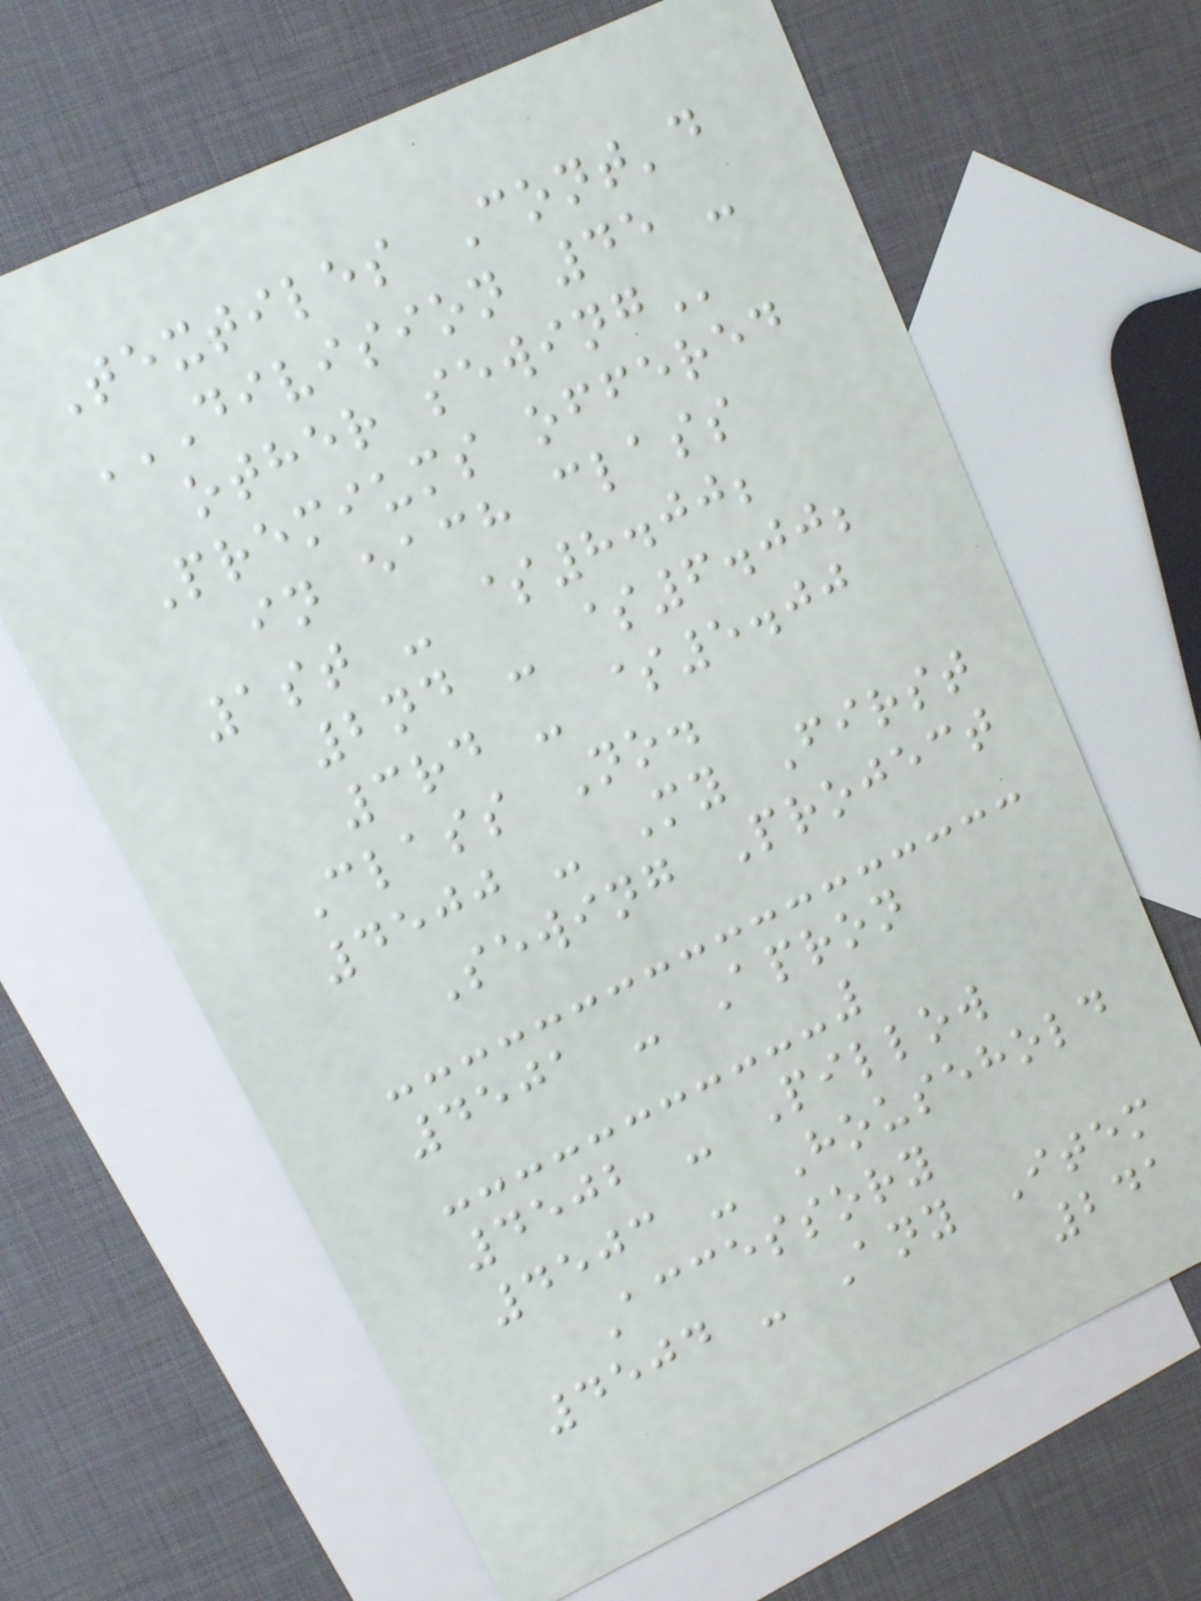Textiles Cont'd
DIVISION 45 -
OTHER SEWING
Premiums offered
in each class
1st - $8.00;
2nd - $6.00;
3rd - $5.00
Class No.
4500 - My First
Sewing Project
4501 - Apron
4502 - Pillow
4503 - Household
Accessory
4504 - Any Item
241
